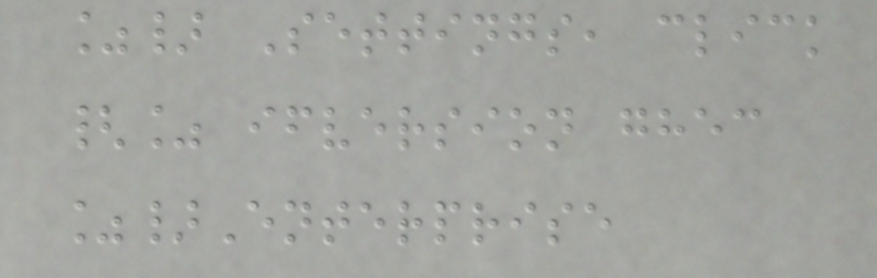%} Settings, click
{% ifversion ghec
%}Enterprise
